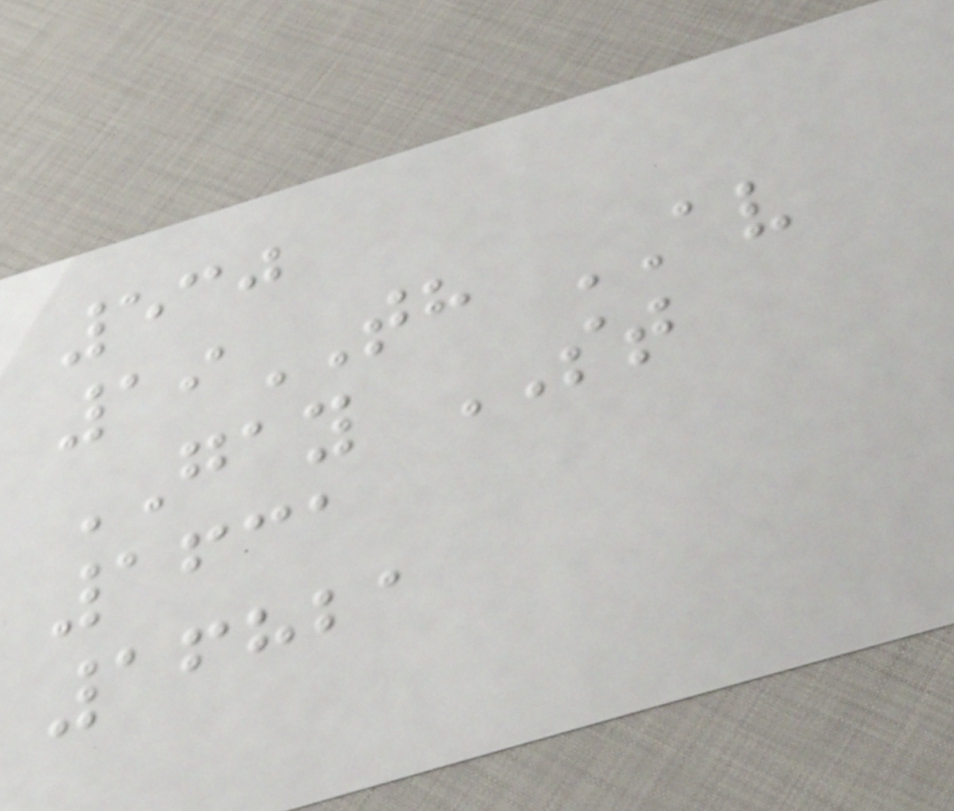530
19TH AV
GAY ST
1631
16821
